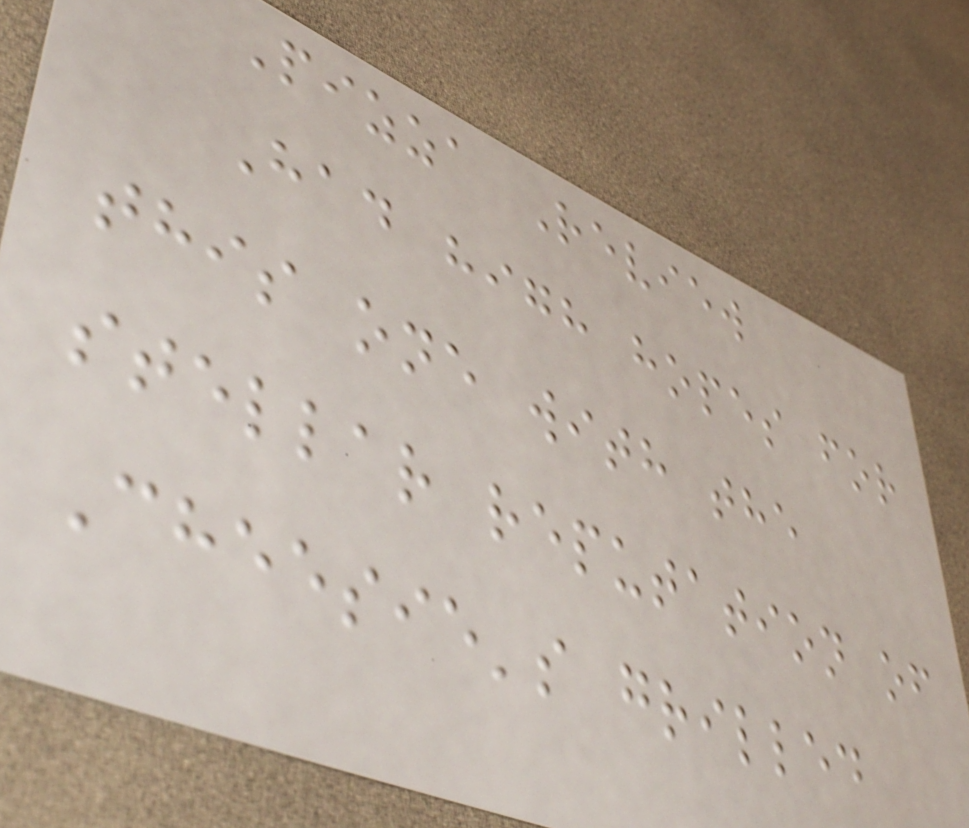Pizza Review
Had high hopes for
this one with the
stellar reputation of
Cheesie's grilled
